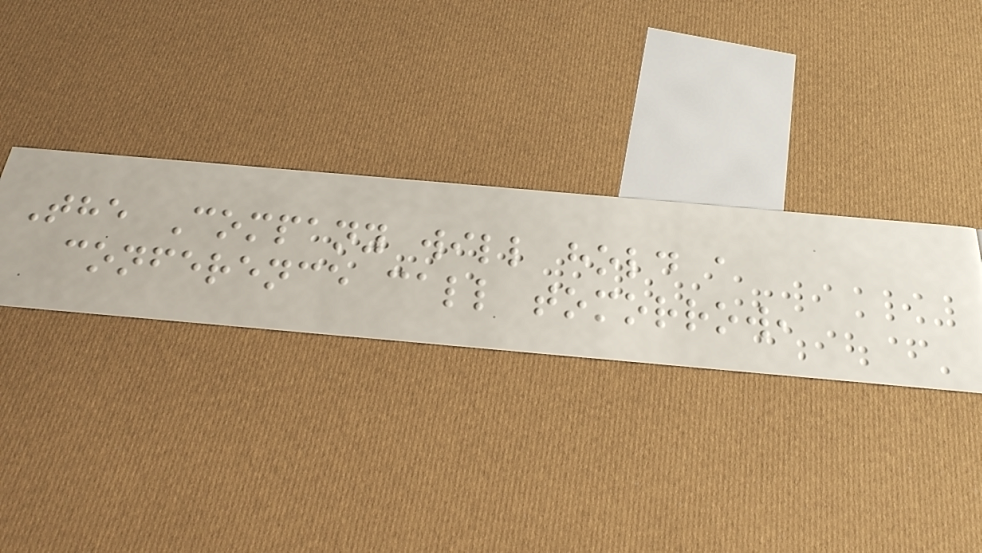The Company will hold a
conference call tomorrow,
